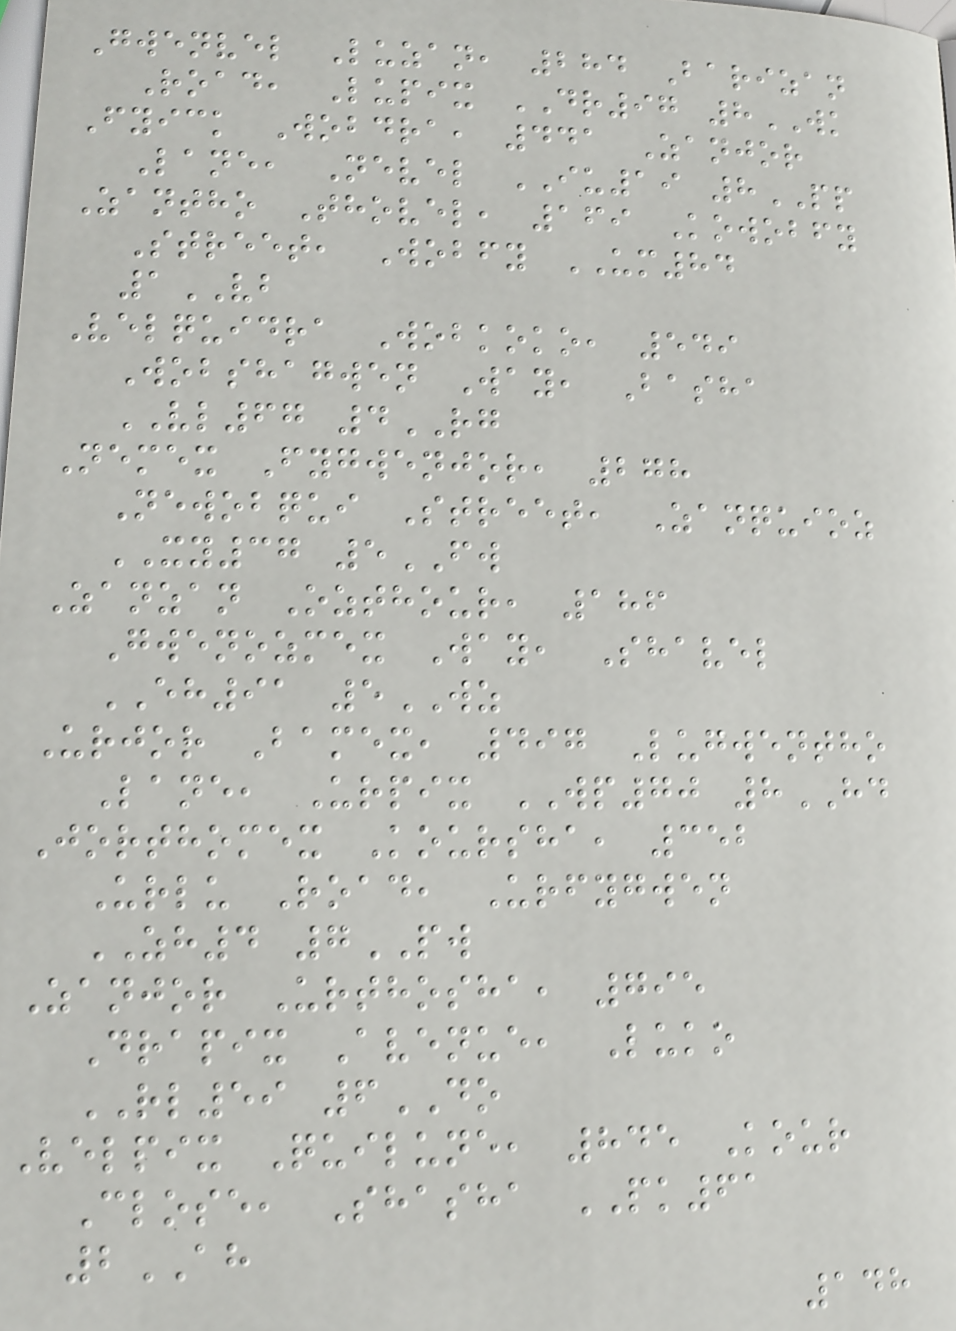Gwenvel Luzan, 284 Barizan
Road, Lupix DR97 8WK
Fyick Wobdra, 441 Zanjor
Lane, Nevel IU19 8PP
Zantho Thovel, 169 Kowobfy
Street, Wobfy UM84
1VB
Velquidra Wobkoko, 549
Wobshagwen Way, Basha
VL67 4RG
Nemex Fygwenjor, 278
Newobqui Street, Zanquioz
XY37 5FW
Zanzan Ozthour, 186
Gwenozmex Way, Shavel
EH91 5WZ
Urjor Bamex, 497 Lugwentho
Lane, Urpix WP70 8HD
Jorthomex Koursha, 352
Urlu Road, Urfygwen
ZH4 7PW
Zanjor Urthosha, 795
Drapix Avenue, Luko
RL59 6DO
Velpix Quilune, 845 Kour
Close, Shasha PK61
2AH
148
